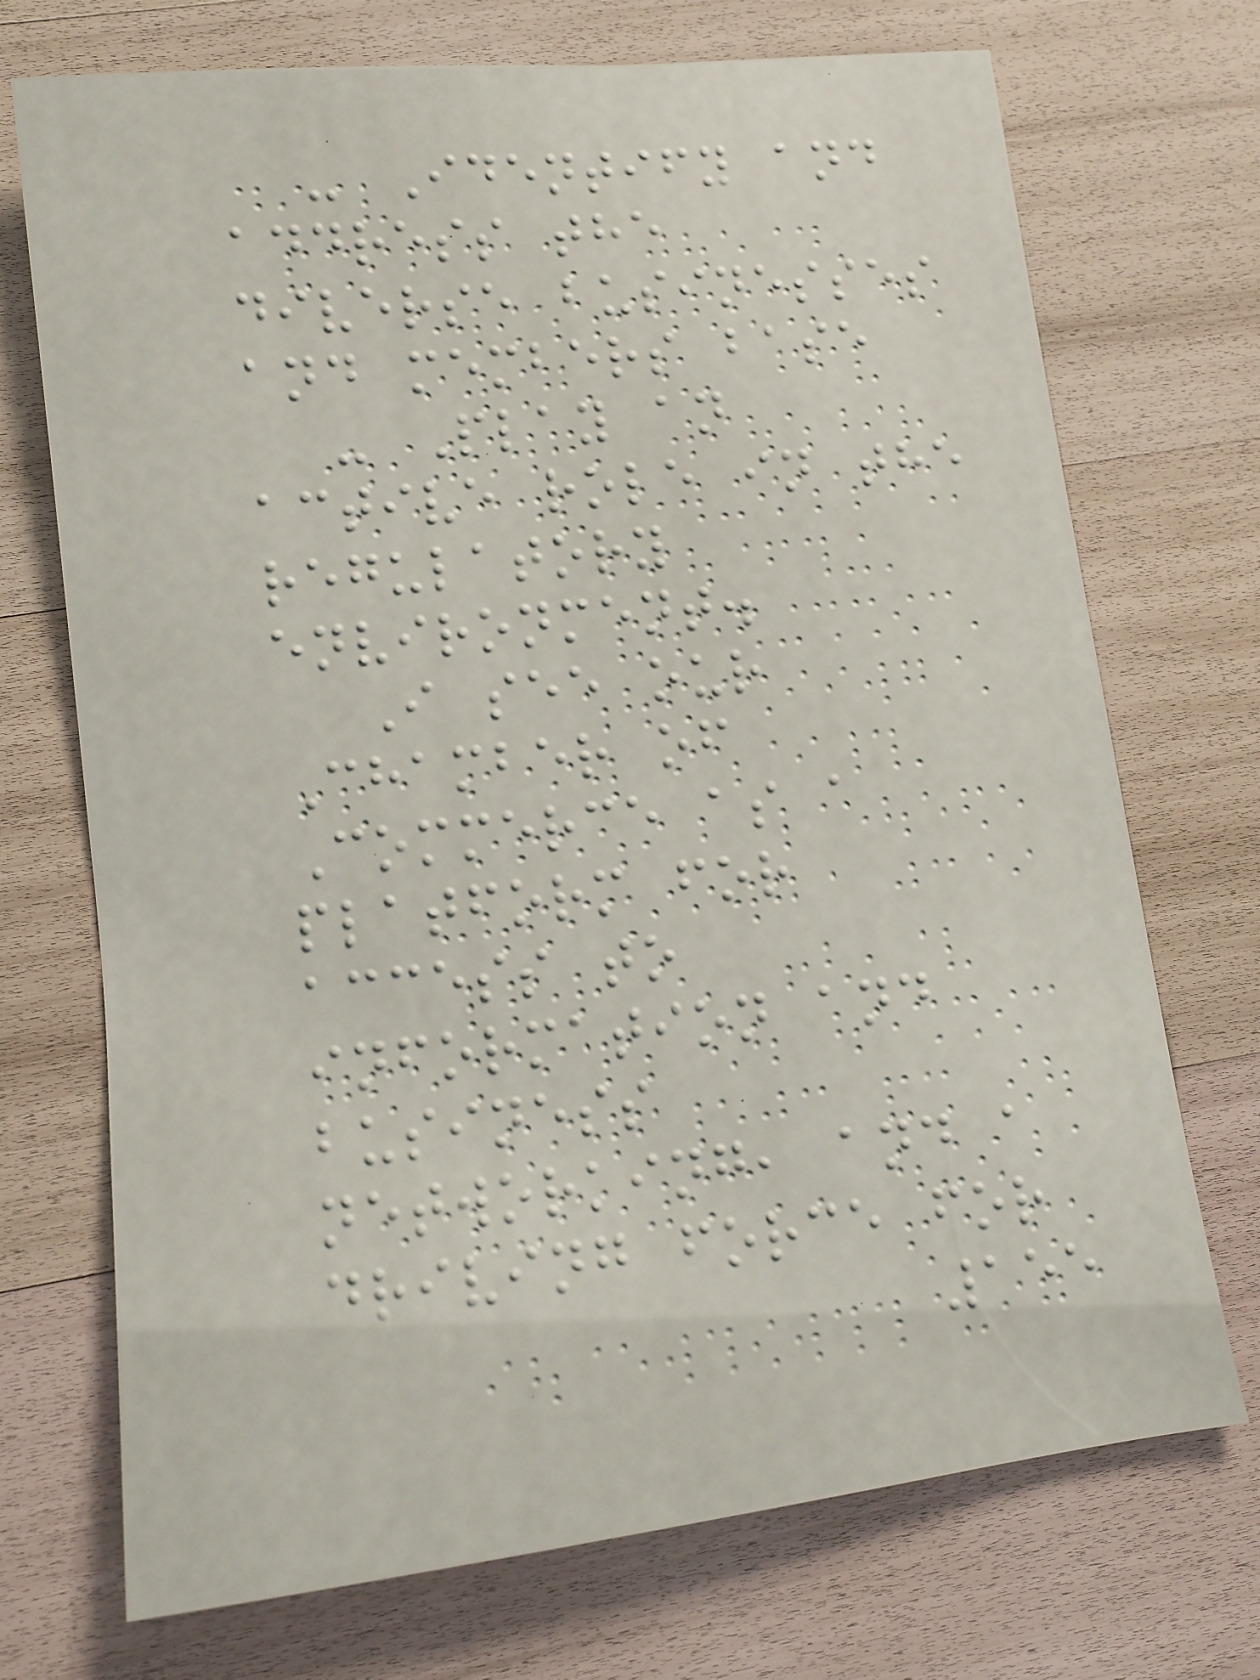- Identify and
address the
diverse businesses
and members base
- Play an
active role in the
regulatory
environment.
I see our
Chamber of
Commerce as a
platform for
access to
information and
business
networking, and a
driving force for
155
